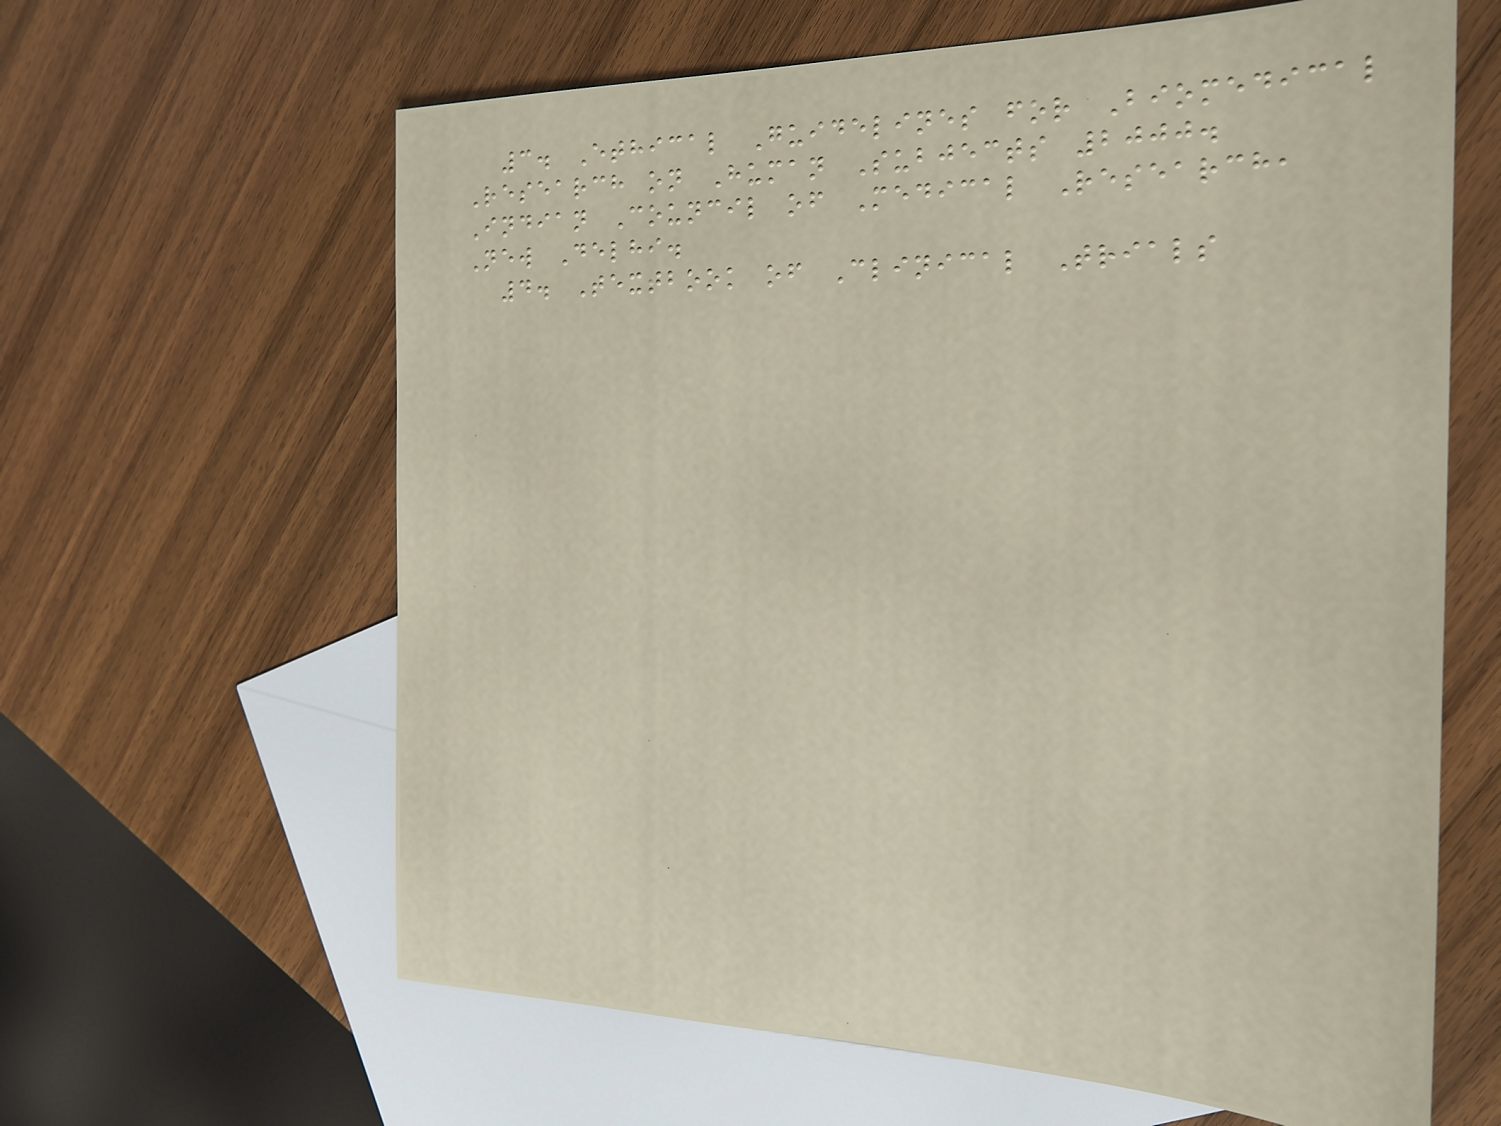3. Ethical Guidelines for Biomedical
Research on Human Subjects 2000.
Indian Council of Medical Research,
New Delhi.
4. Textbook of Clinical Trials
